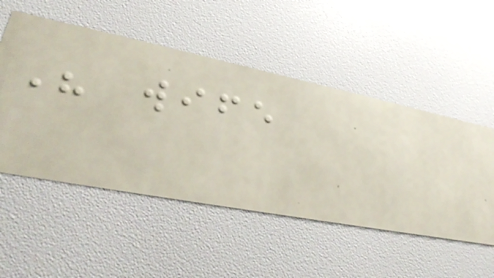His wife
